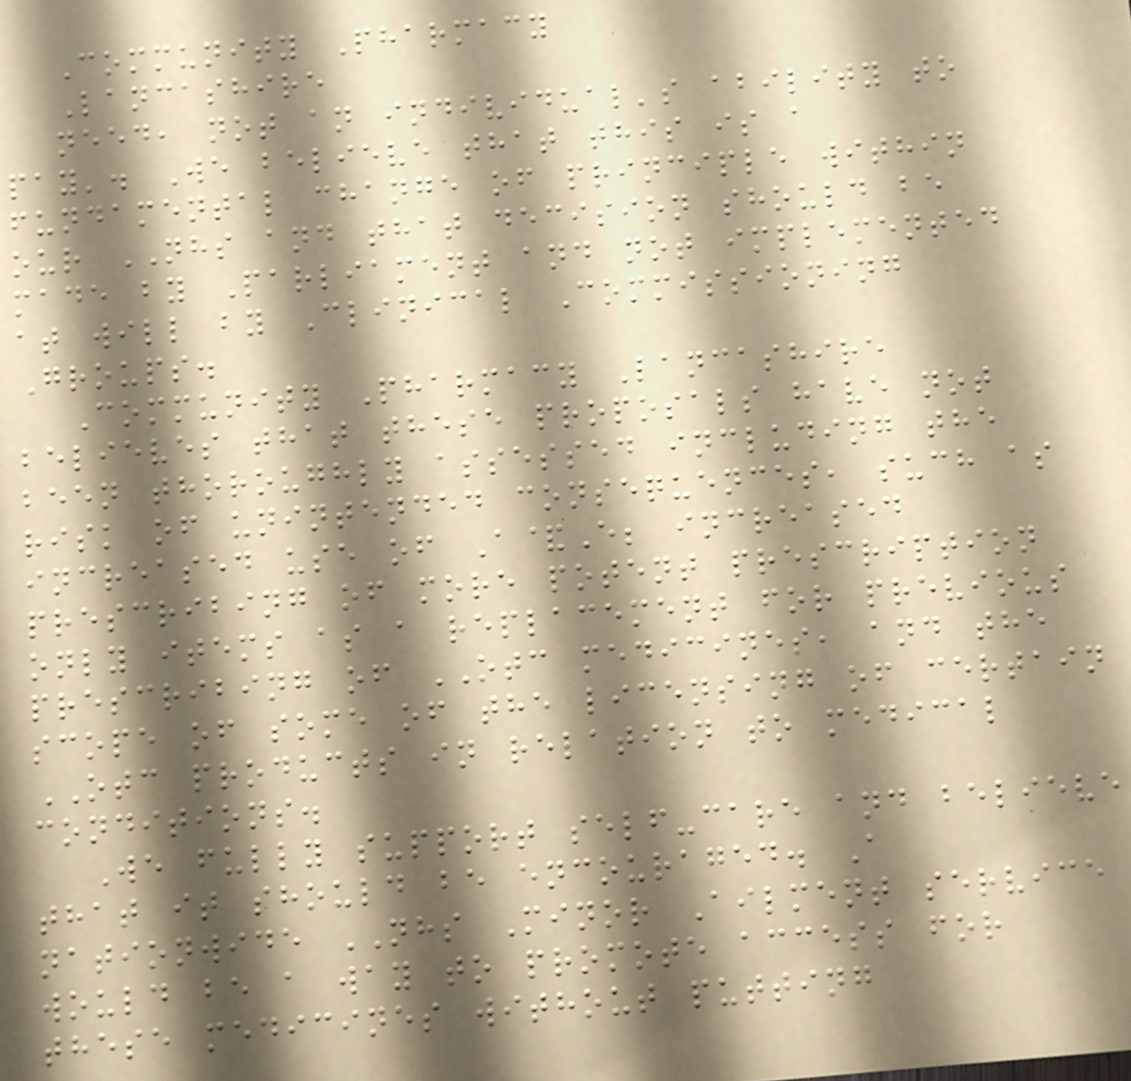Community Pharmacy
Lancashire
need, not an individual's ability to
pay'. We believe that this is a
fundamental change of principle within
our NHS and that decision should be
made by Parliament and not implemented
at will by Clinical Commissioning
Groups.
Community Pharmacy Lancashire
believes that these proposals have not
been thoroughly assessed including the
risk of unintended consequences, such as
increased use of A&E; increased
prescribing of more potent prescription
only items as a replacement for previous
prescribing of OTC medicines, and the
scope of some of the licensing of certain
OTC products in relation to medical
conditions.
We fully support self-care and believe
that it should be encouraged. A
nationwide NHS Minor Ailment service
would be a way to promote access for
these medicines without putting
